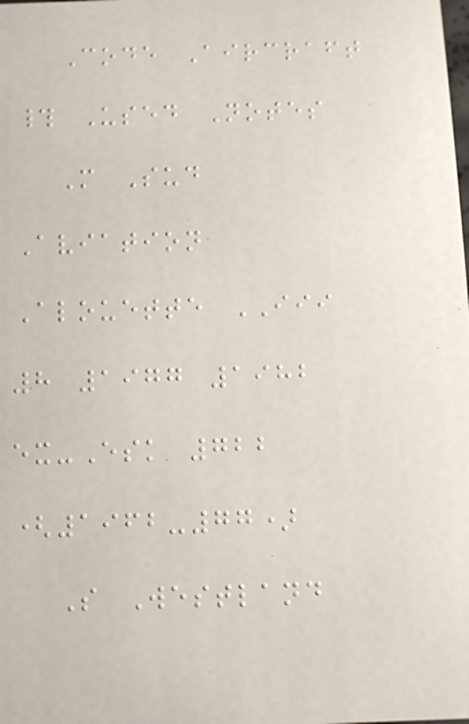Code Aircraft
# Used Notes
M Sud
Aviation
Alouette III
8 1977 1982
ex-Esk 722
(1962-77)
S Westland
